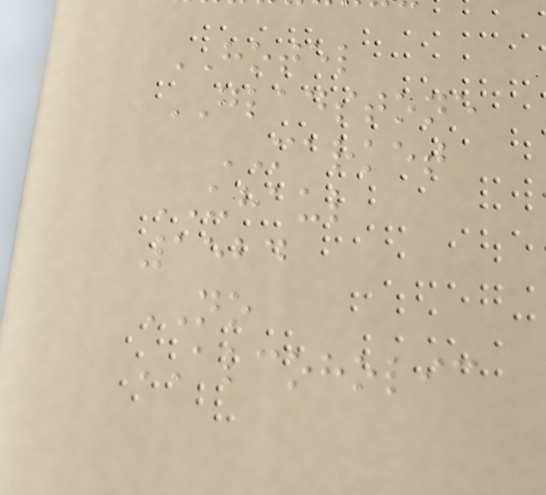HOTEL
GLADSTONE
MARKET
UHAUL
1524
NO
ALCOHOLIC
